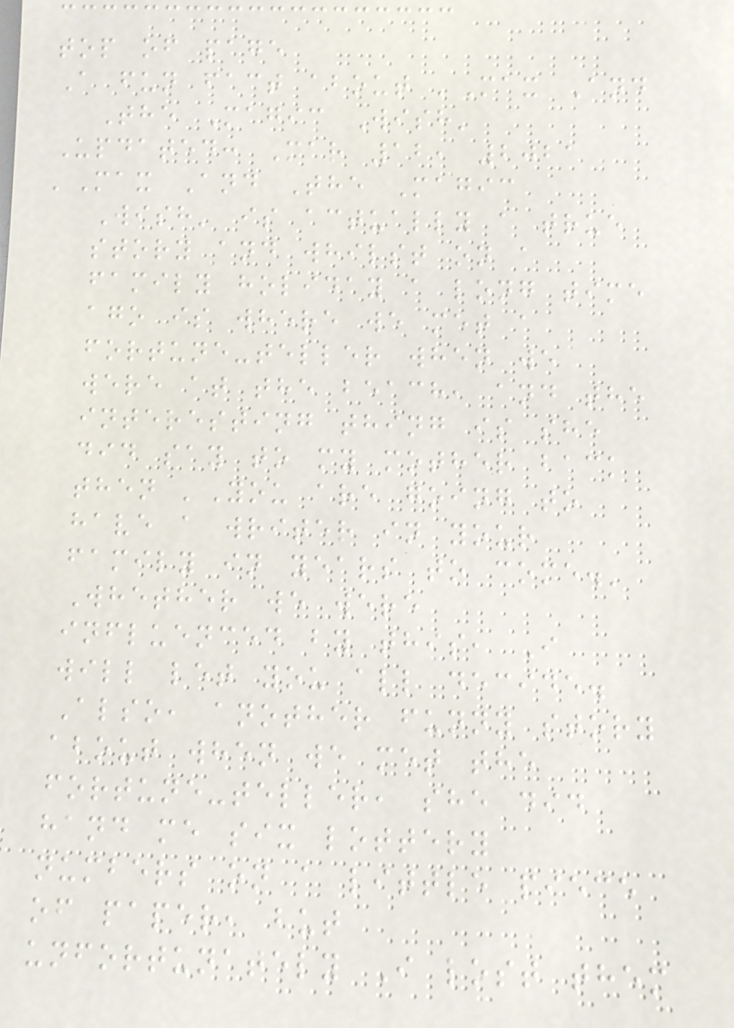top of page
A fun fact about 'Max And
The Magic Wish'
Updated: Mar 12, 2021
'Max And The Magic
Wish' is actually a true
story and whilst on a
family holiday a long time
ago is where we met a
fortune-teller when we
were at the beach, and the
interesting thing is she
did say to my mother back
then 'You are going to
have a writer in your
family in years to come.'
Whether we were
influenced by this, I
will let you all decide.
Also, another funny story
about when we met the
fortune-teller, she did
hand me six lottery
numbers on a little piece
of paper, but
unfortunately I lost them
